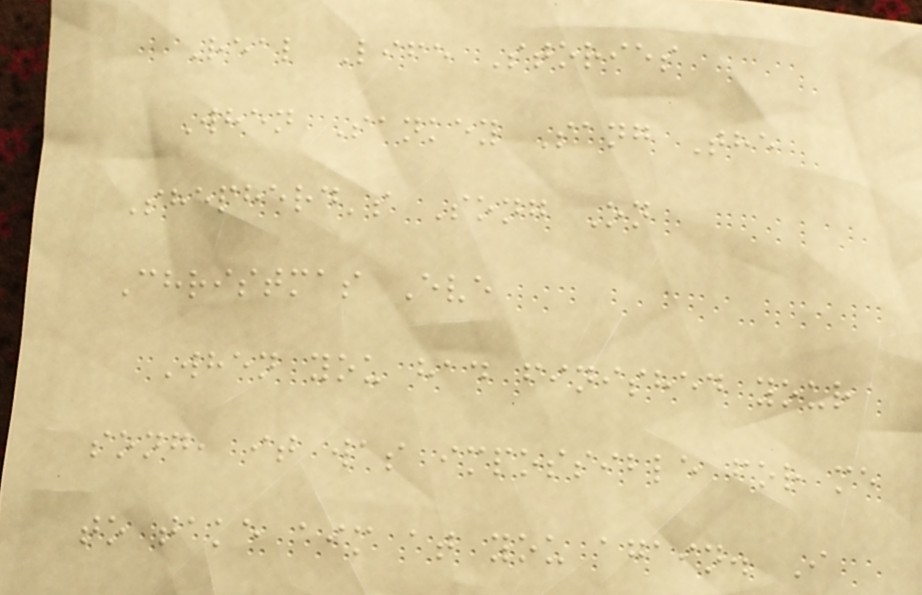Real Life Stories
When Sankey Sang The
Shepherd's Song On
Christmas Eve
When you had finished your
song, it was impossible for me
to take aim at you again. I
